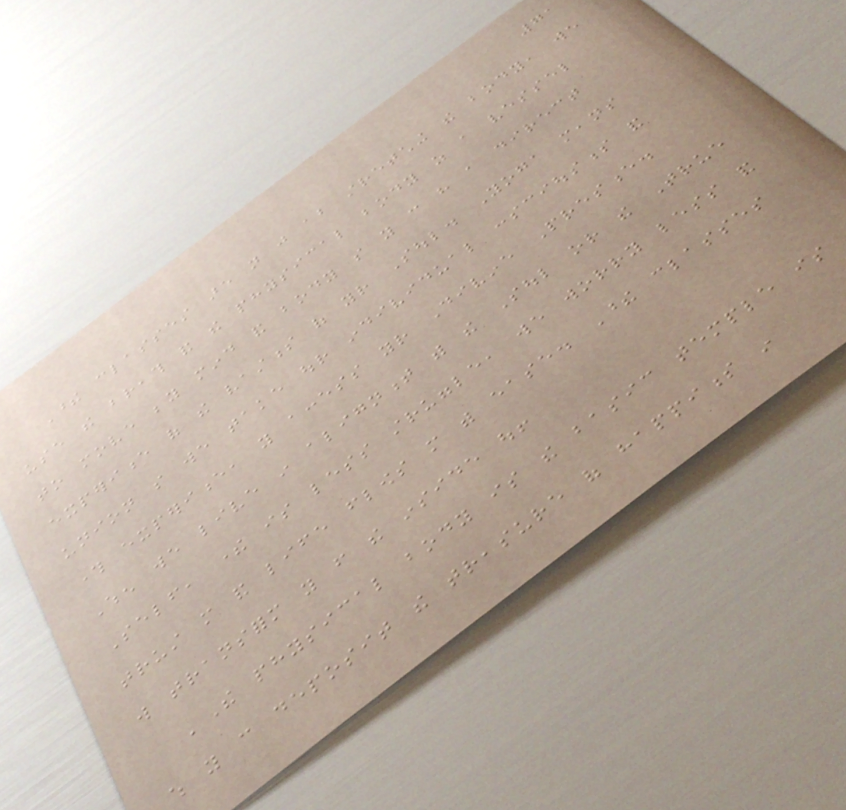71
These classes are not just about stretching the body, we
use the breath and the physical body as a vessel
to move beyond mind and body so you can have a direct
experience of the vastness of your Soul. Yoga means
union so we take our individual consciousness and
through experience, you access your Divine Presence.
When we live in alignment with the Soul or the True
Self, there is less struggle, we worry less and
trust more and life flows more with ease. These classes
will transform you from the inside out!
'The physical body is the basic temple is
which you can deposit the treasure of happiness in
